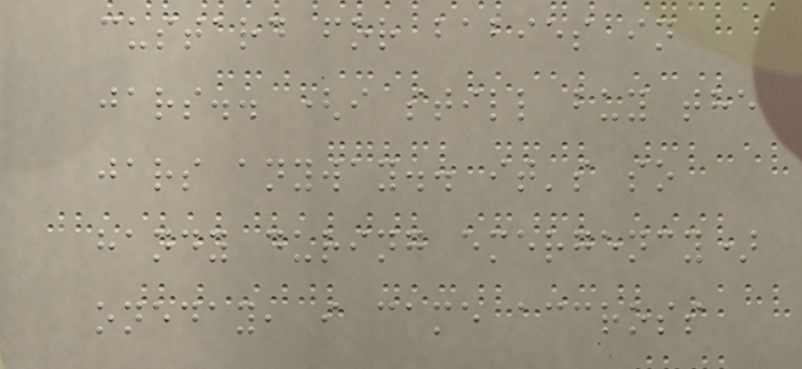custard for babies in
jars.. (i still buy the
jars anyway.. it's so
handy during emergency)
oneday, i came accross
